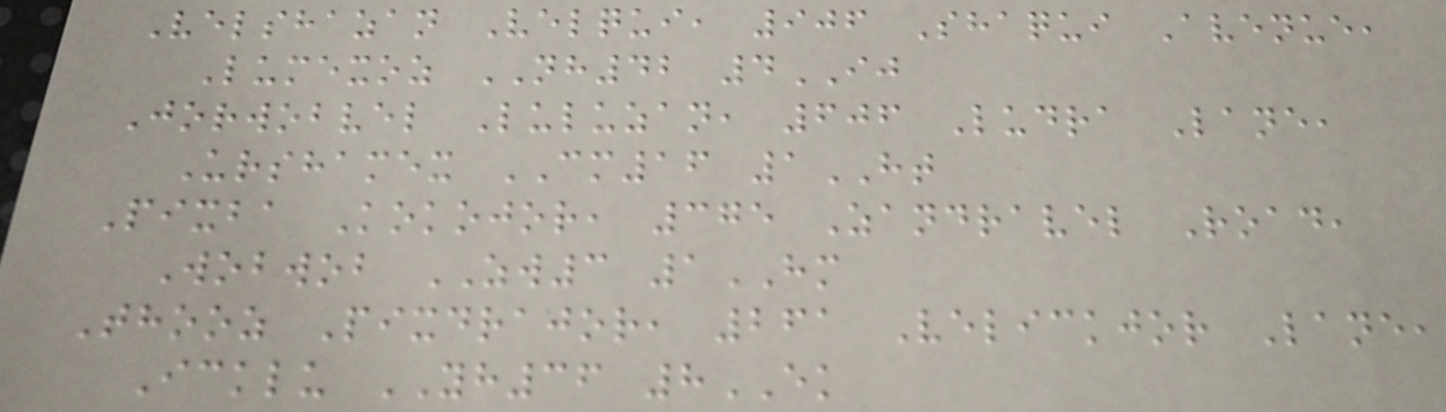Velshazan Velqui, 906 Shaqui Avenue,
Lumexoz NH42 4IJ
Jorwobvel Luluzan, 606 Ludra Lane,
Urshamex CM16 1HT
Pixba Kokojor, 375 Zandravel Road,
Wobwob ZW3 1HM
Thooz Pixdrajor, 261 Velickjor Lane,
Icklu YH36 8EK
